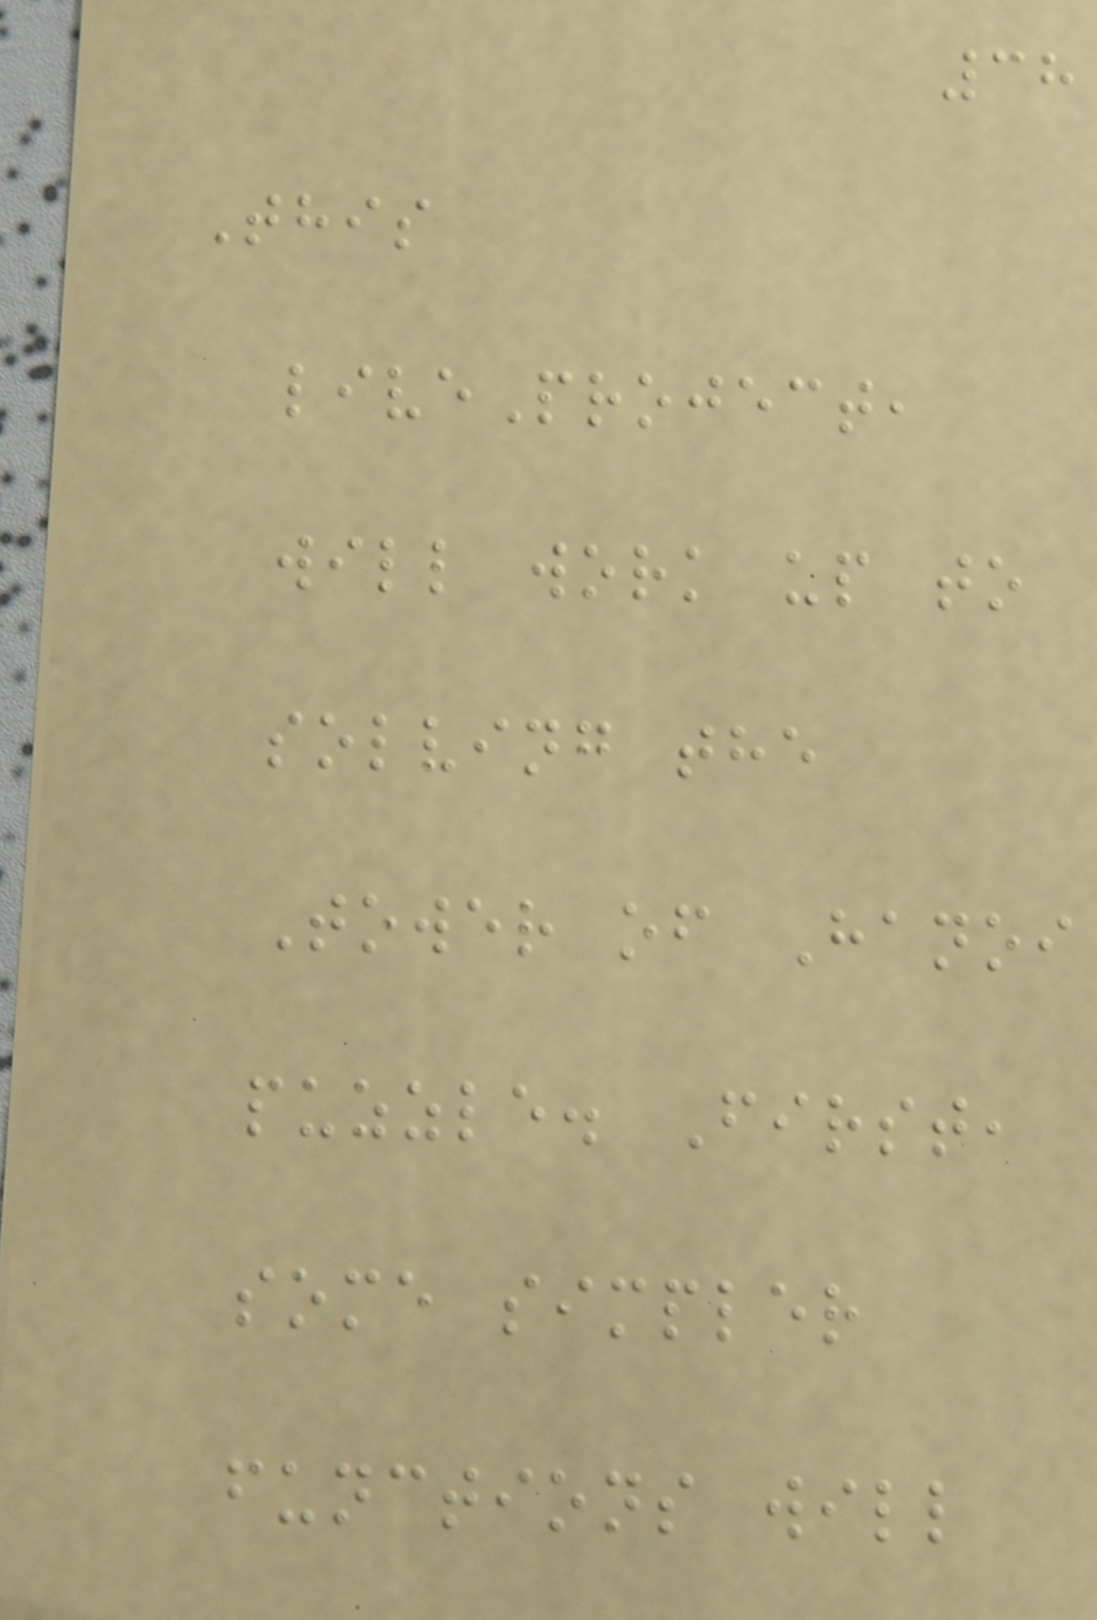38
This
liveProject,
will work up to
solving the
Tower of Hanoi
puzzle. First,
some simpler
functions will
